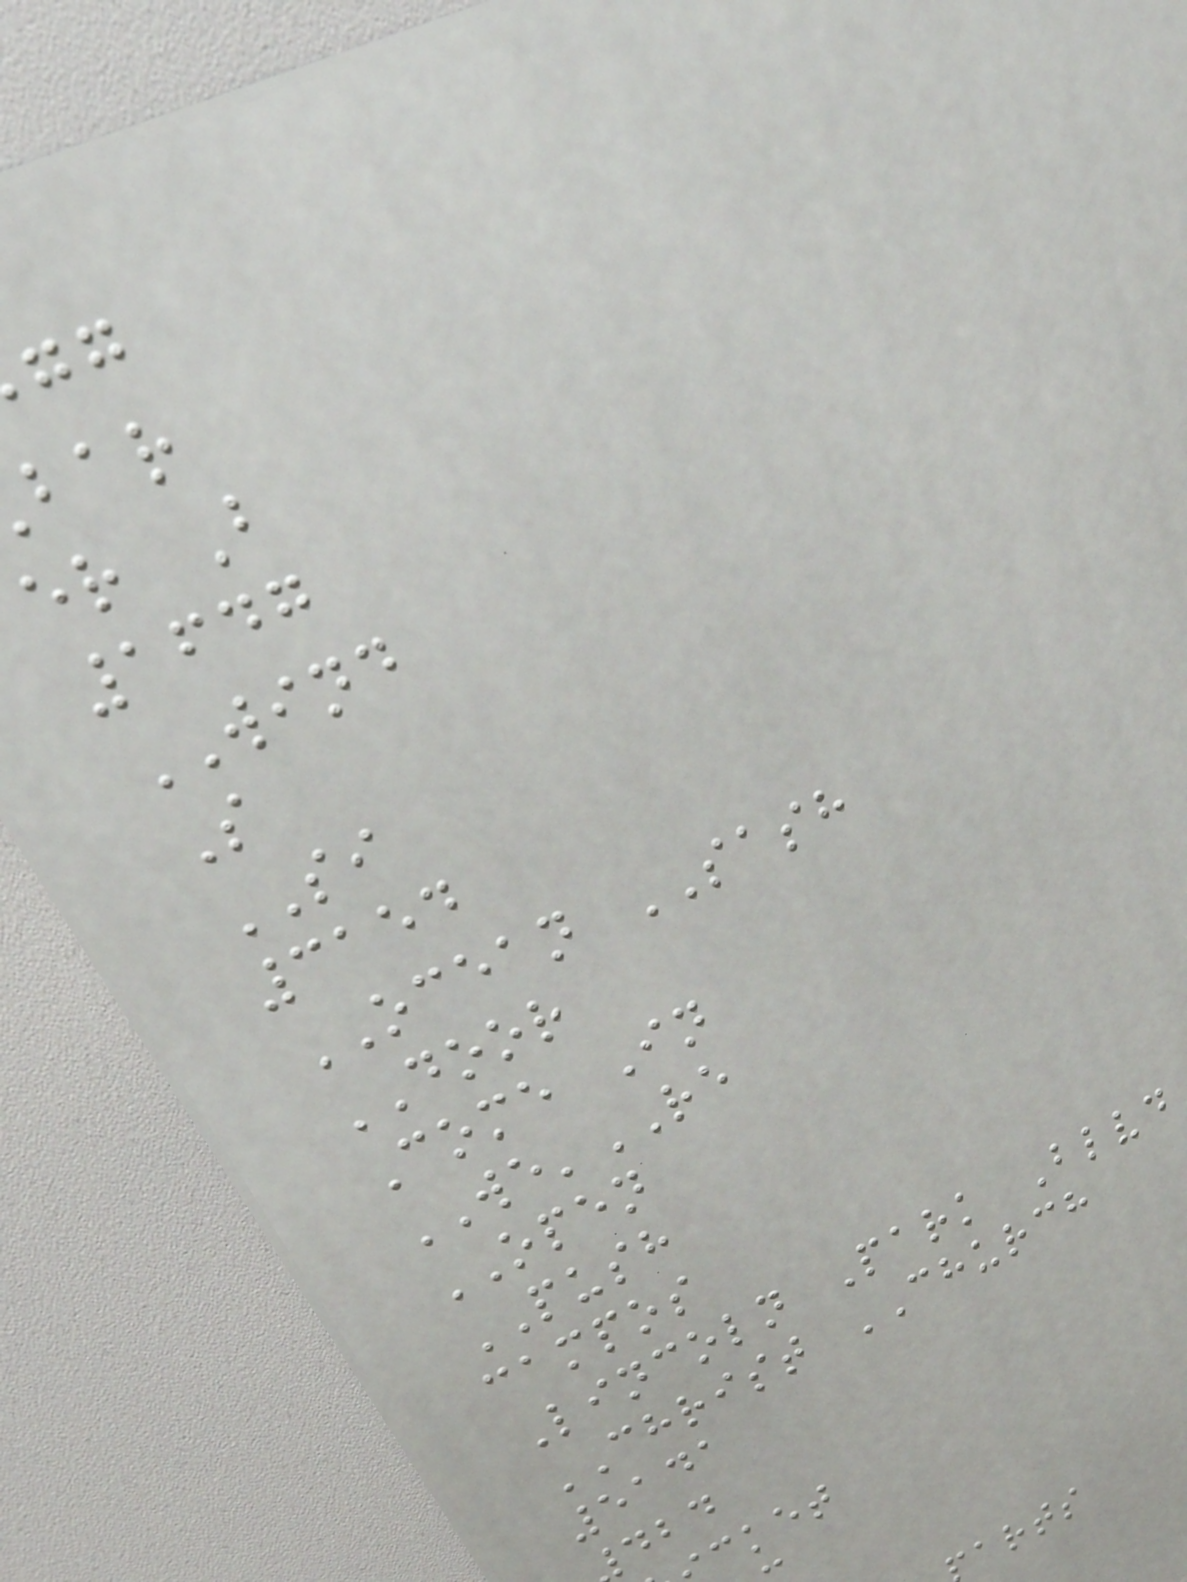er B
1647
WIND
S
SI
3154
OCEAN SASH
DOOR
Come In
WE'RE
OPEN
PUSH
campos
Lincoln Park Blvd
CHRIST CHURCH
5141
cket
arts
